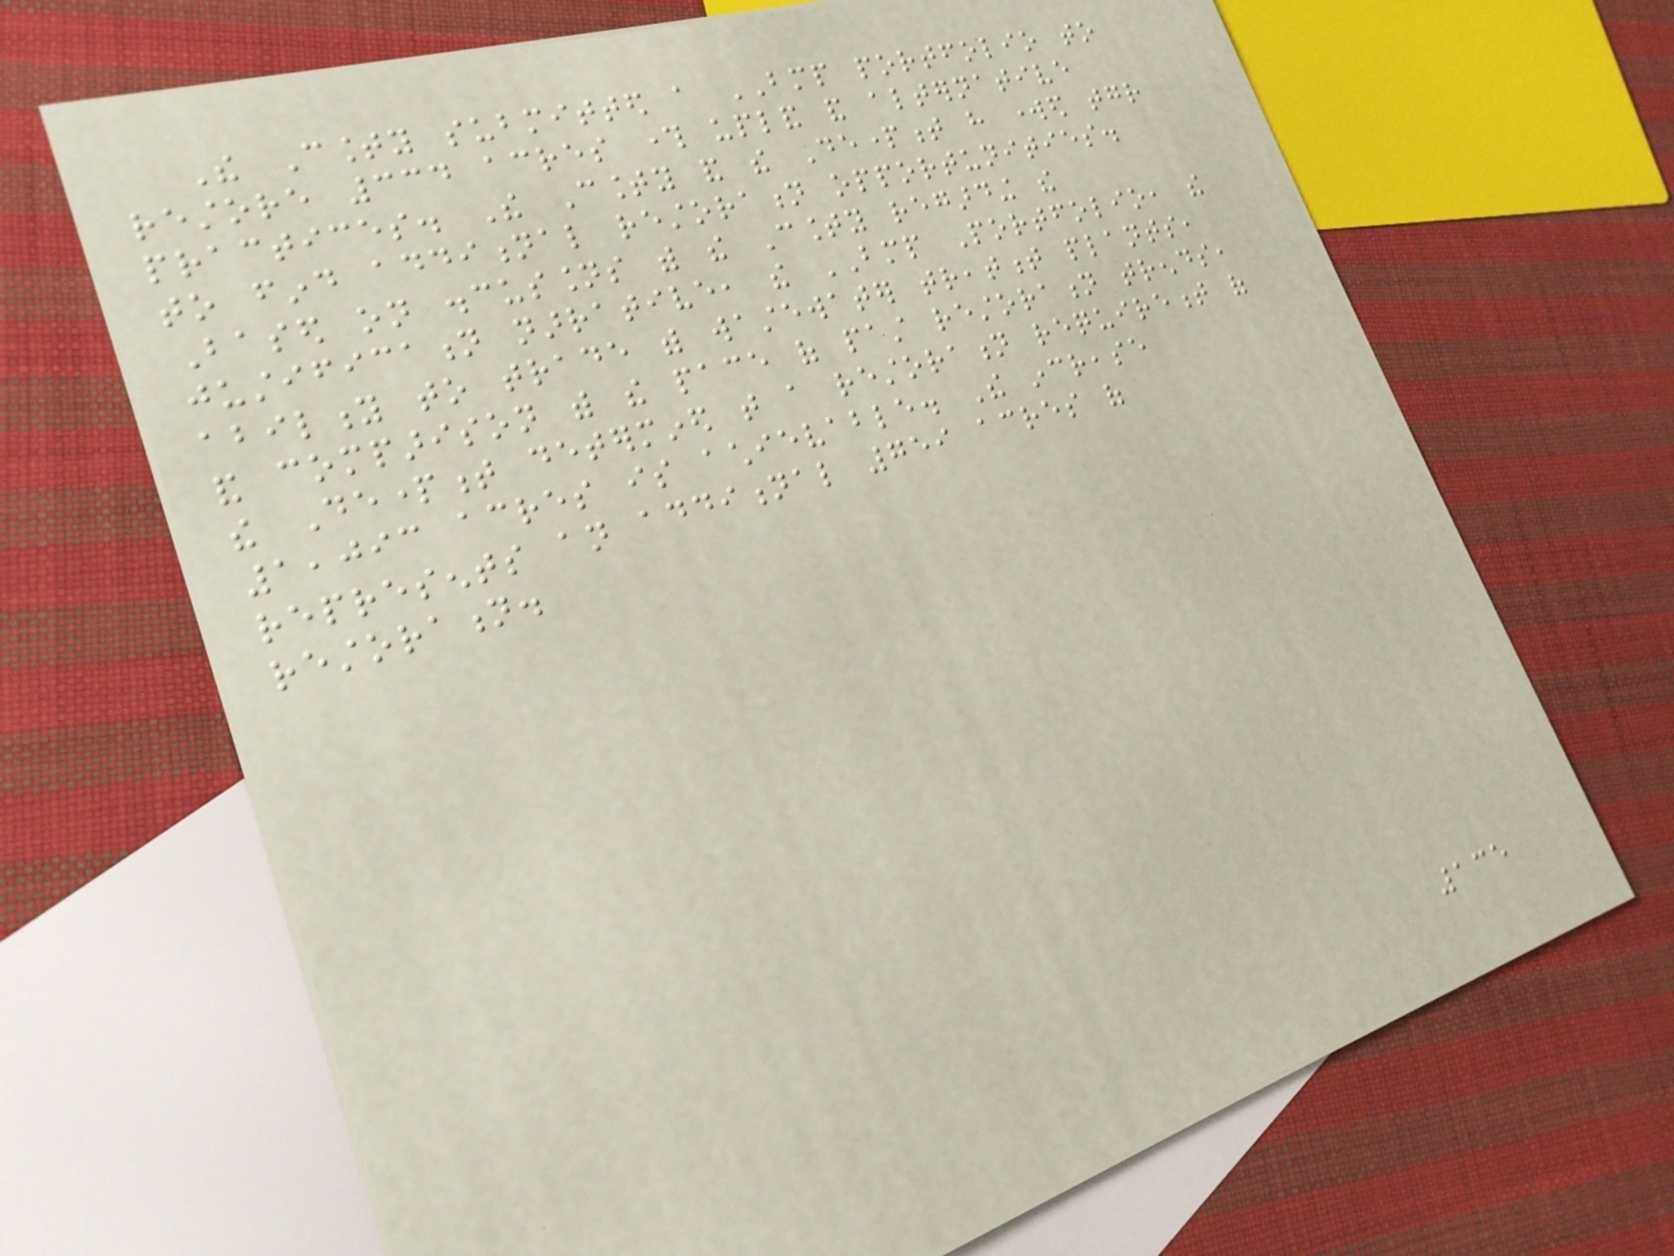The County submitted a BMP portfolio to
restore 334 acres through upland and alternative
practices. The County and the Department have worked together
to find additional restoration opportunities.
Based on discussions with the County regarding the
justification narrative, the BMP Portfolio, the
ability to trade with wastewater treatment plants,
and comparison with the pace of past restoration trends,
the Department determined that a restoration requirement of
1,093 acres is achievable. The increase
represents an additional 759 acres of
restoration.
135
